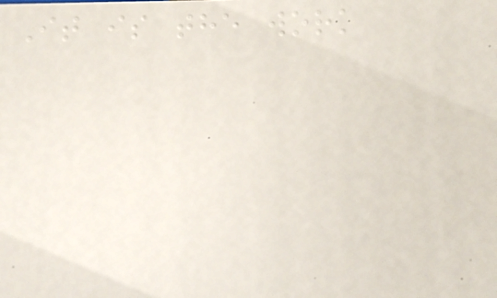It is the work
